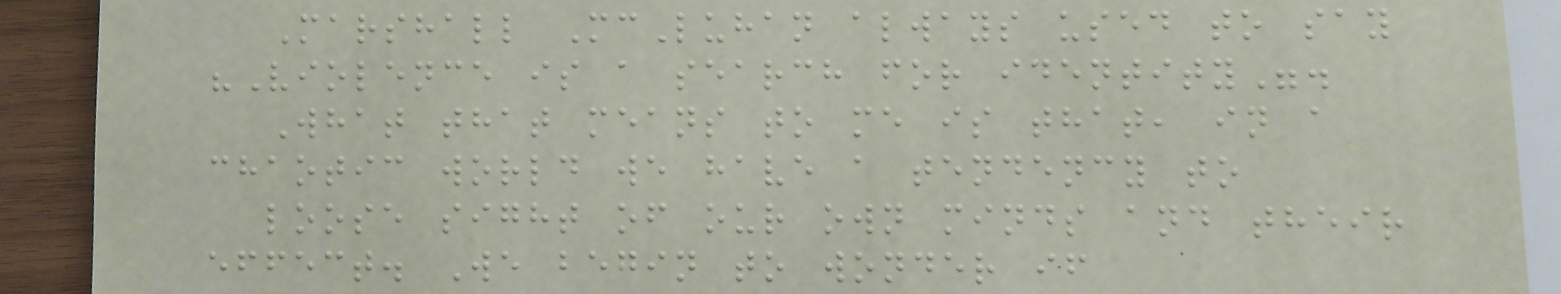Marshall McLuhan always used to say
"Violence is a search for identity".
What that means to me is that, in a
chaotic world we have a tendency to
loose sight of our own minds and their
effect. We begin to wonder if
